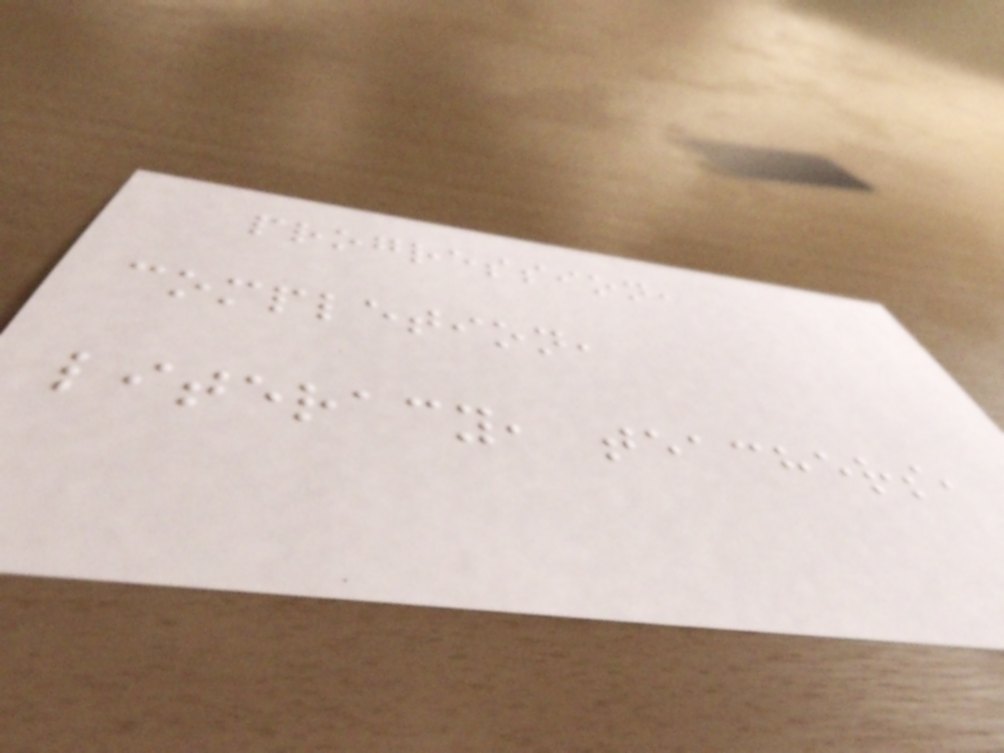progression,
completion,
literacy, teachers,
